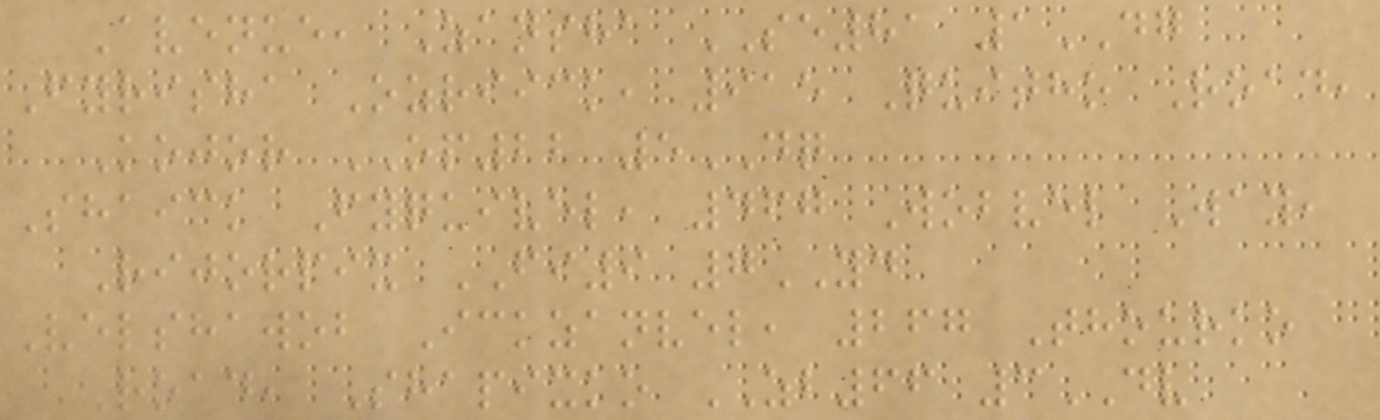Avenue, Zansha SE81 1DG
Fyrisha Ozriick, 915 Quitho Road,
Kojor OP22 5DQ
Shaick Fyquivel, 467 Wobvel Way,
Rijorpix FI9 7YD
Velshawob Ickzanvel, 267 Thourko
Road, Shapixko ZB66 3DV
